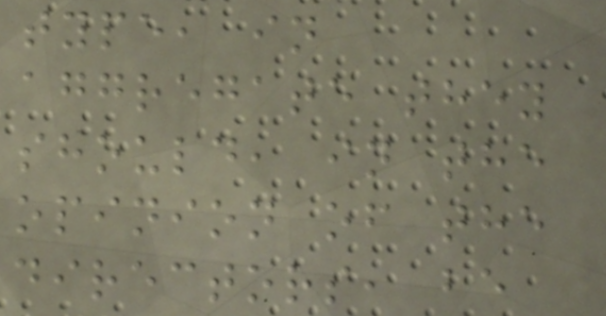type, in
aggregate they
should, in the
opinion of the
directors, be
